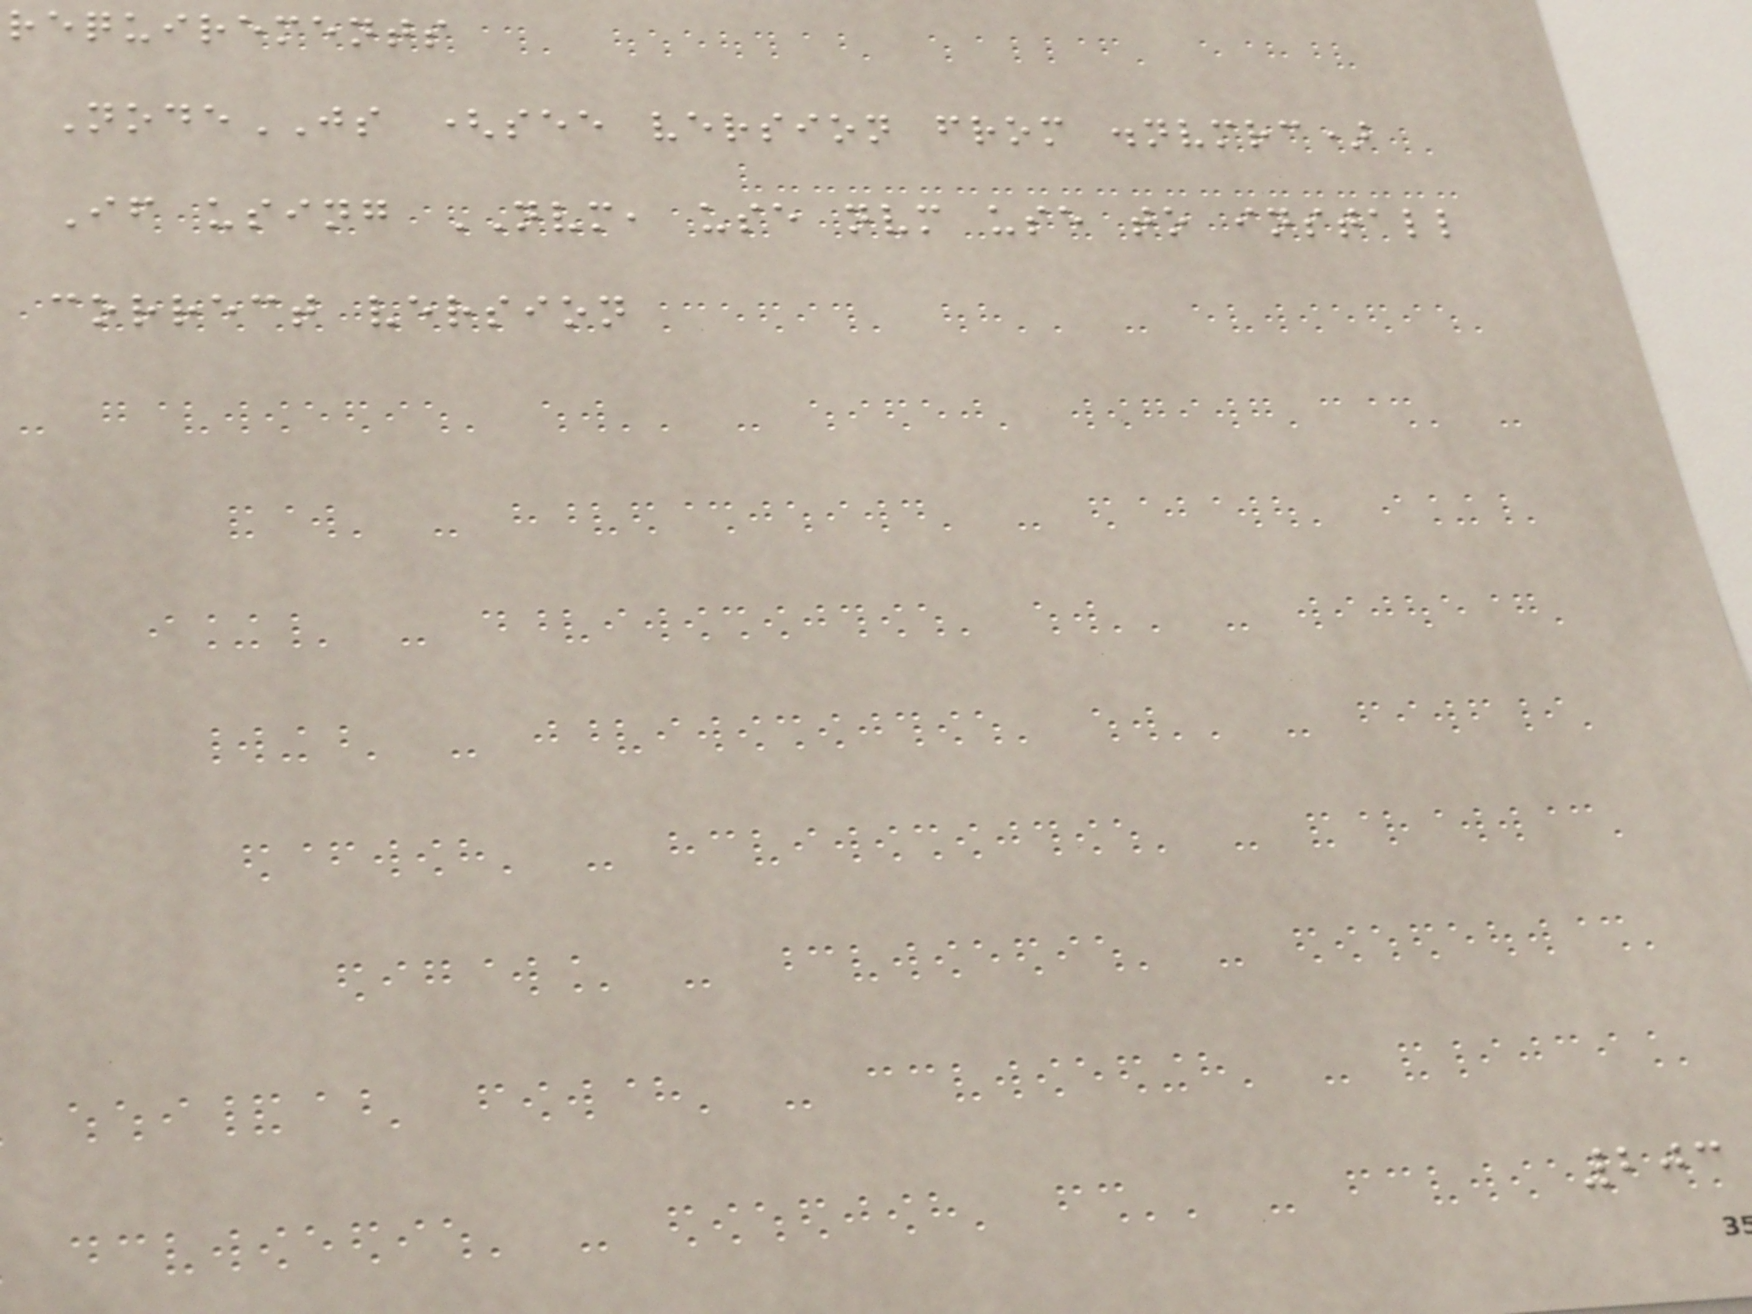requirements
NodeJS (see version from .nvmrc)
If using NVM, use nvm use to install
correct version
203
